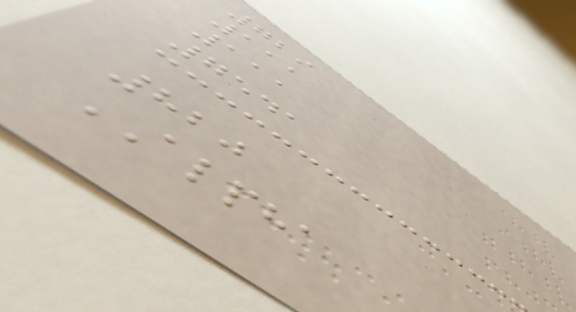729
111
111
7541
820
ALPHA
